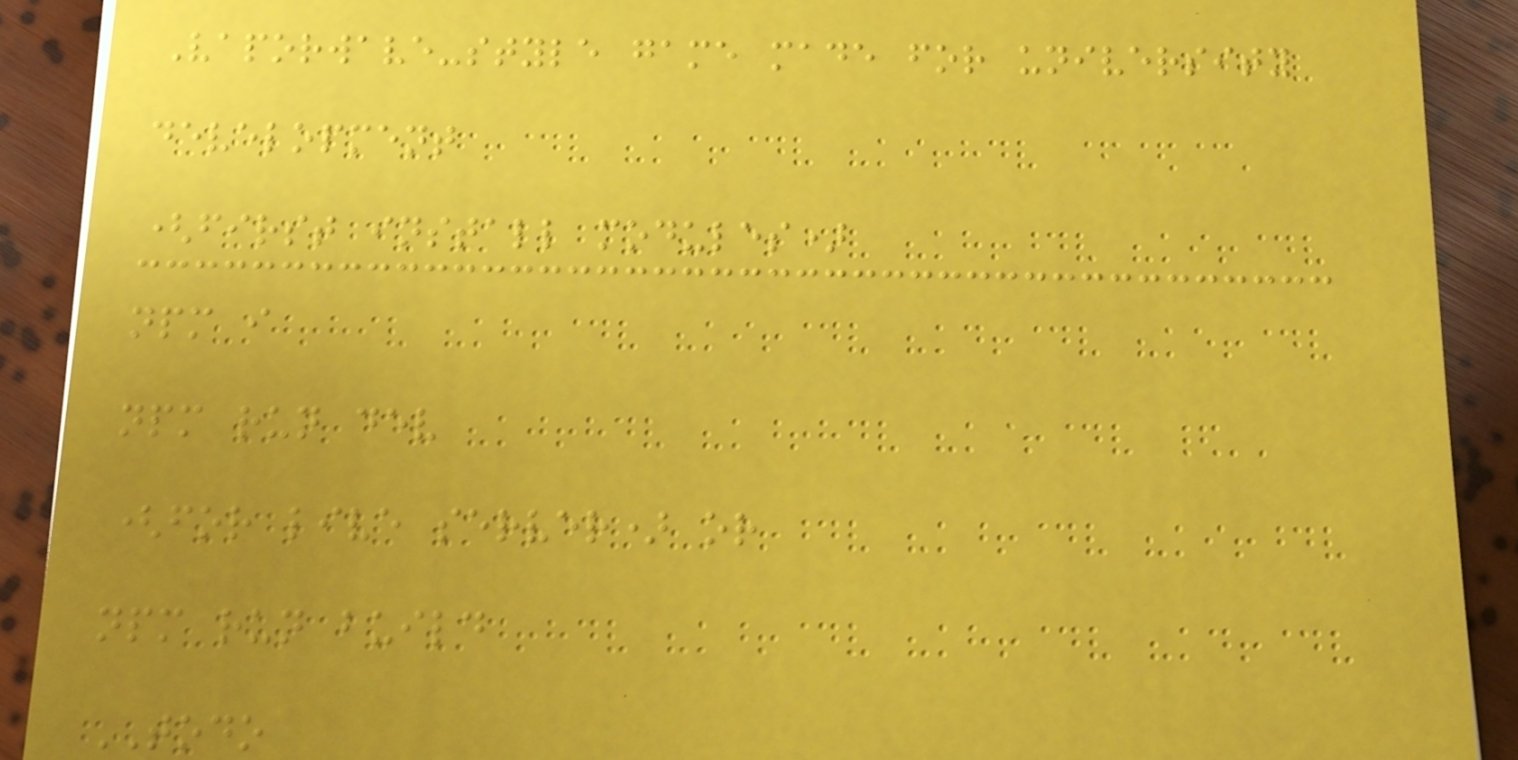Vaporwave-style game made for university
development
(first install modules)
npm i
npm run dev
(for live server) or
npm run build
TODO
